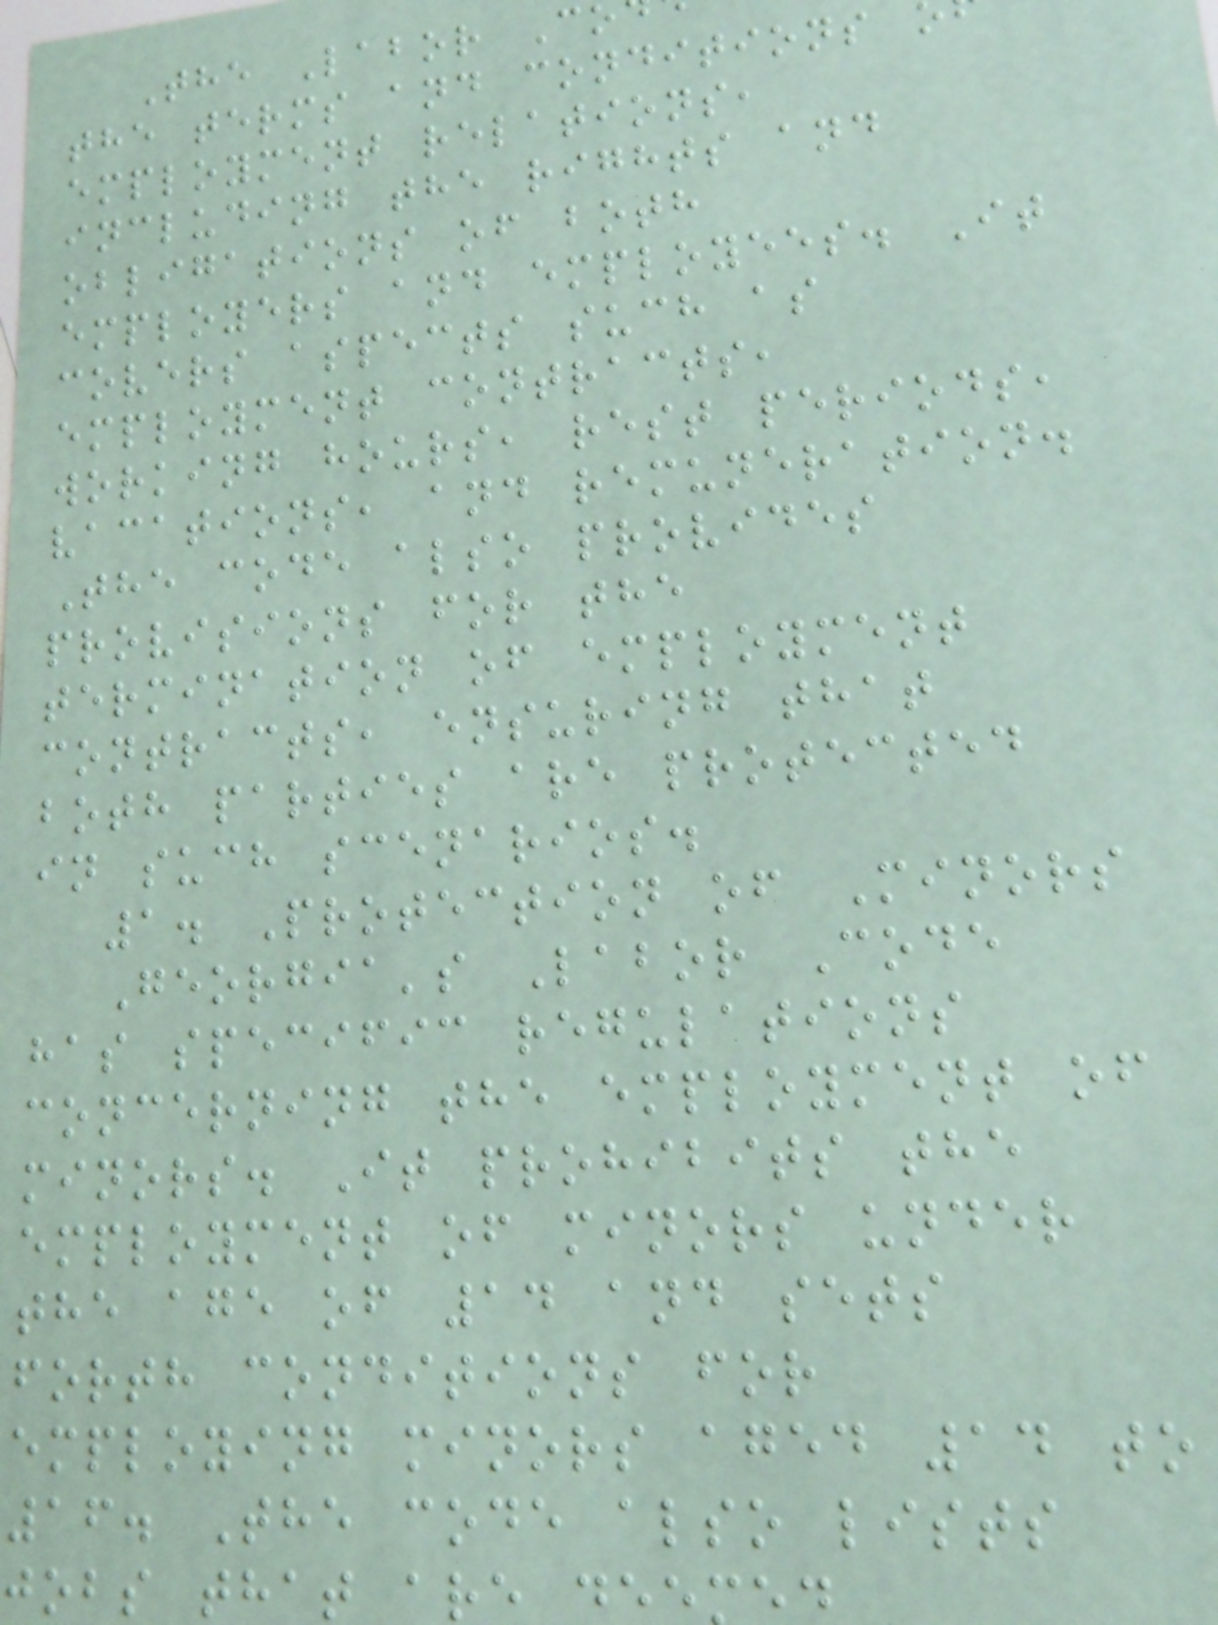The Labor Co
the terms and conditions
employment relations,
including the rights and
obligations of both
employers and employees. It
covers aspects such as
employment contracts,
working hours, rest periods,
vacations, and remuneration.
The code also provides
provisions for the
termination of employment
contracts, ensuring that
both parties are protected
in such scenarios.
1. Protection of Minors
Georgia's Labor Code
has specific regulations
concerning the employment of
minors. It prohibits the
employment of minors under
the age of 14 and sets
forth conditions for
employing minors aged 14 to
16. The code also lists
jobs that are de
